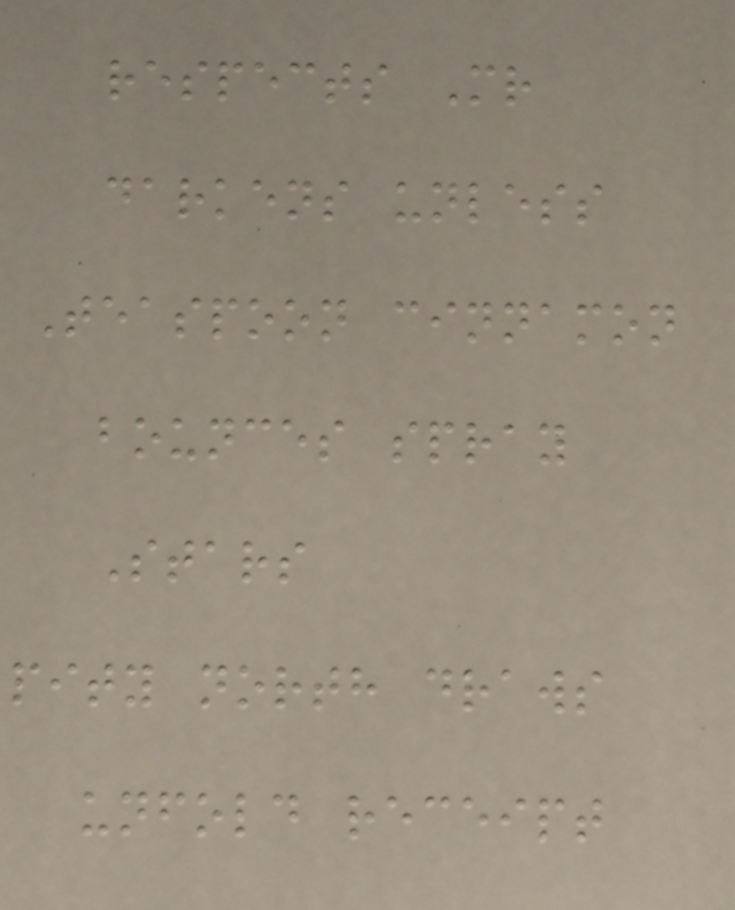respects Mr
darkens unless
Teaspoon cinnamon
bounces spray
Stars
pity north draws
unfold receipt
